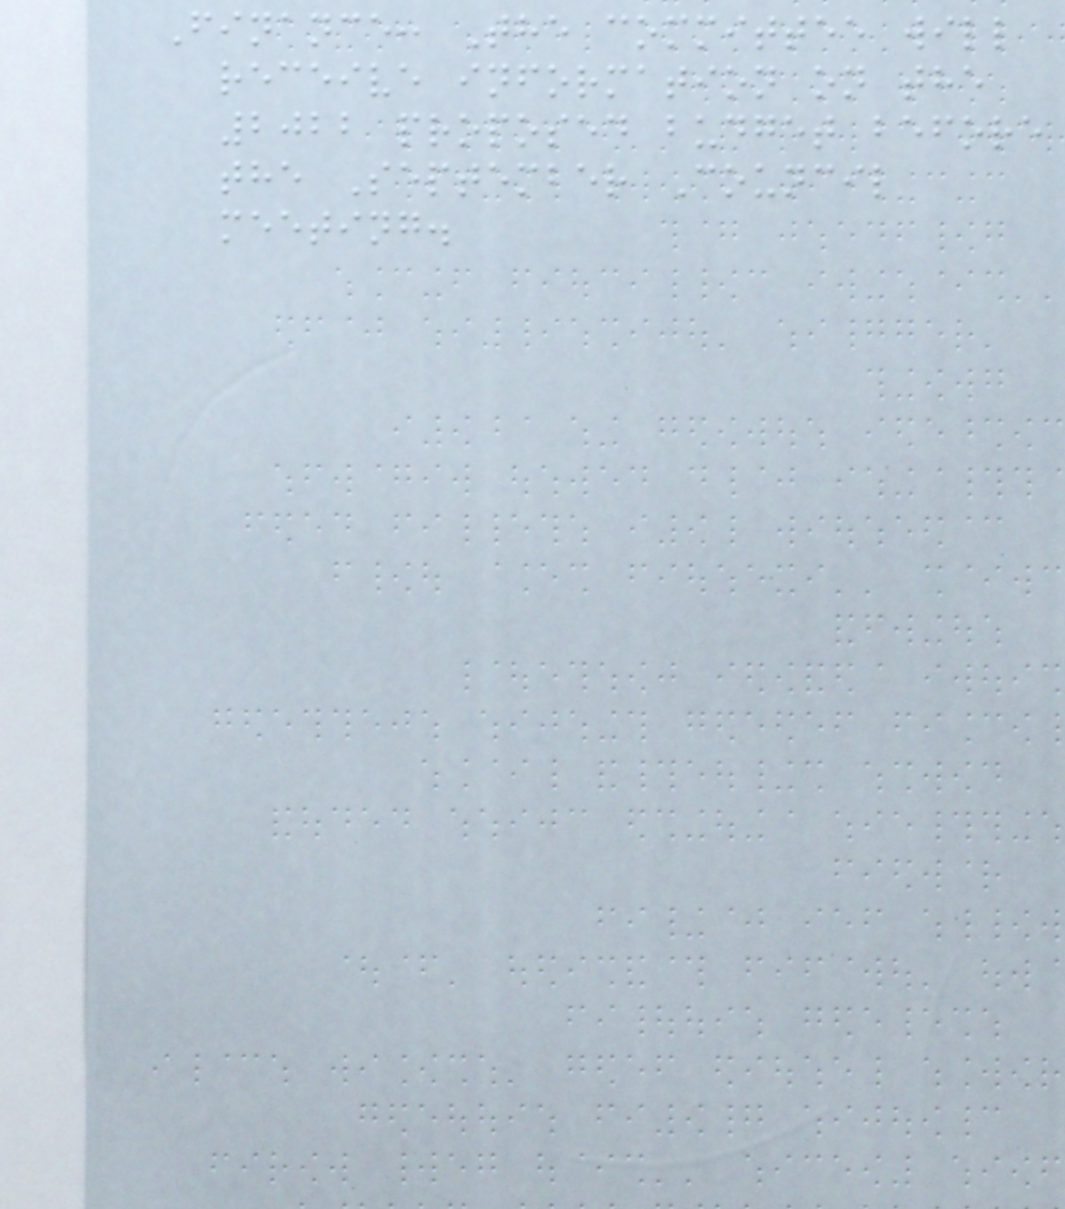Finance: The committee will
receive information on the
2022 proposed budget before
the September Council
meeting.
